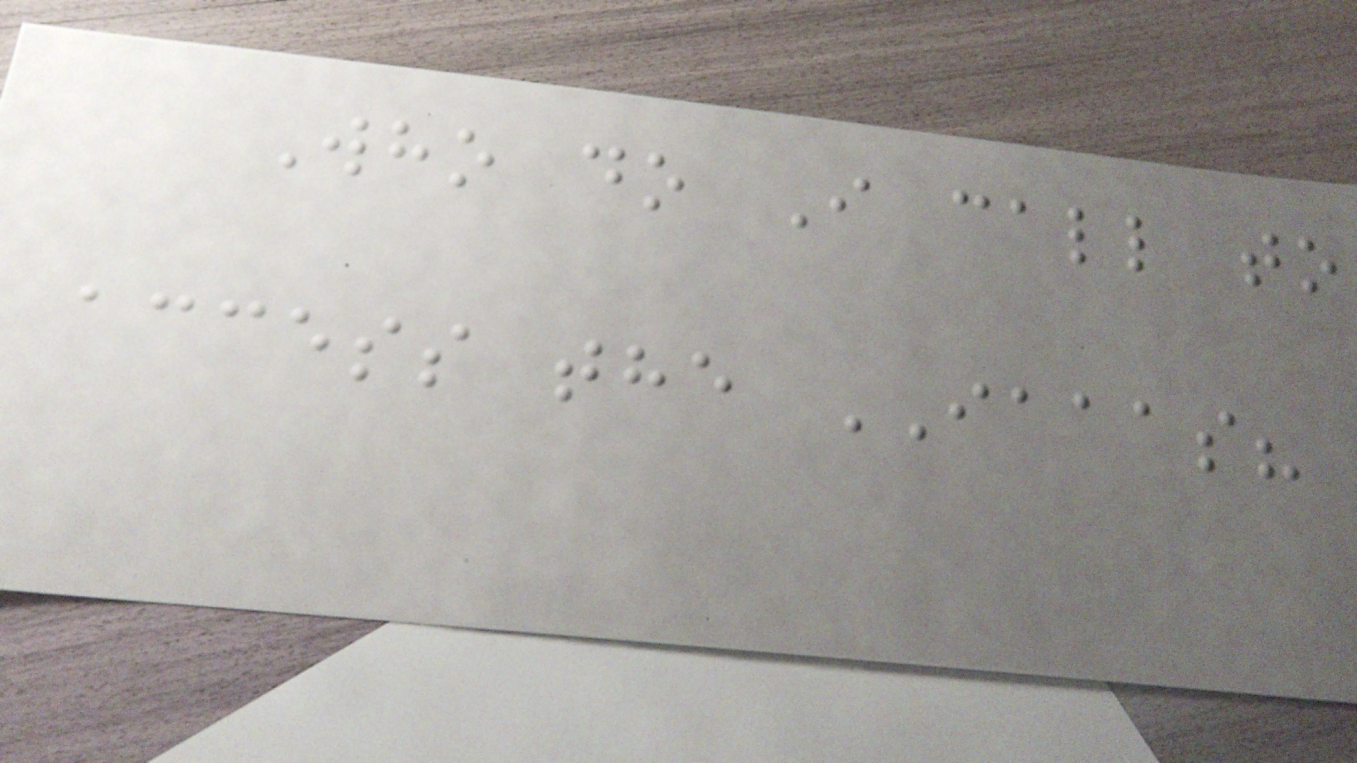Who do I call to
access the IAAAS?
